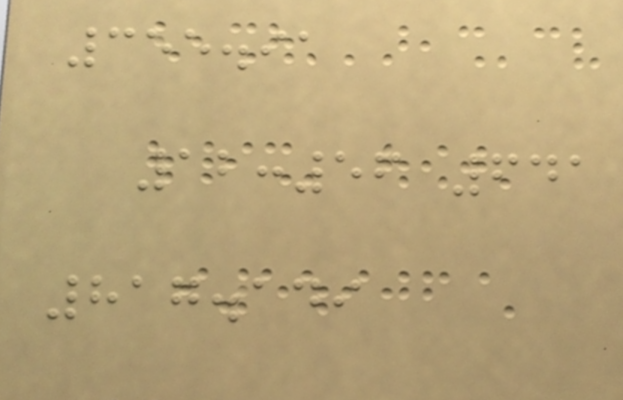355.91
12:56 641
817.149
